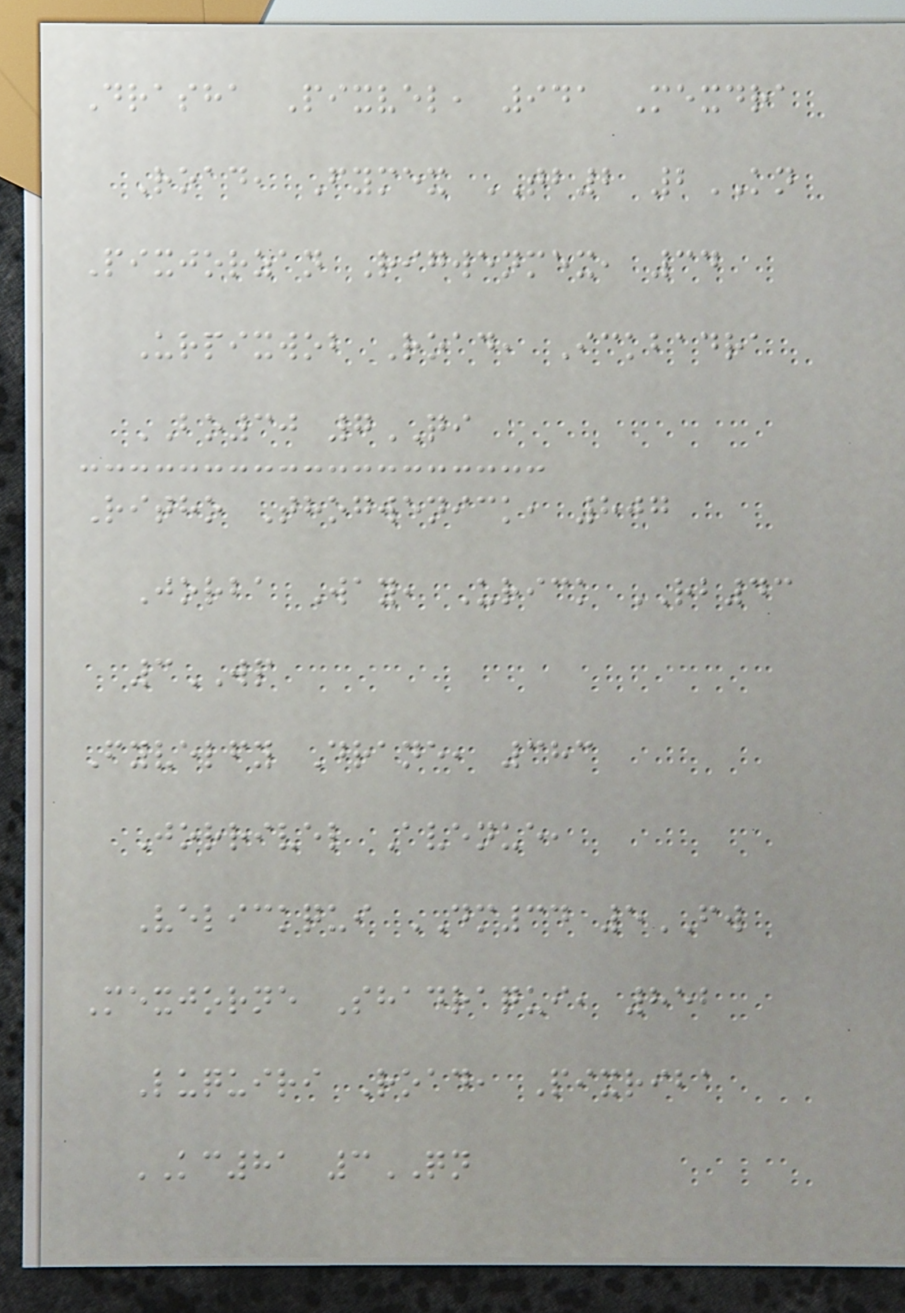Drasha Pixvel, 941 Mexdra
Road, Fymex TB2 2KN
Pixjorzan Rigwenmex, 34
Urpixwob Road, Ickbadra
BO30 7QI
Ritho Thogwenick, 807
Jorba Way, Urick RB43
3WP
Fyvelfy Drane, 383
Jorrivel Avenue,
Velickqui DM34 5FW
Mexjorne Shadraqui, 852
Luquiri Road, Pixriba
KC81 3QN
